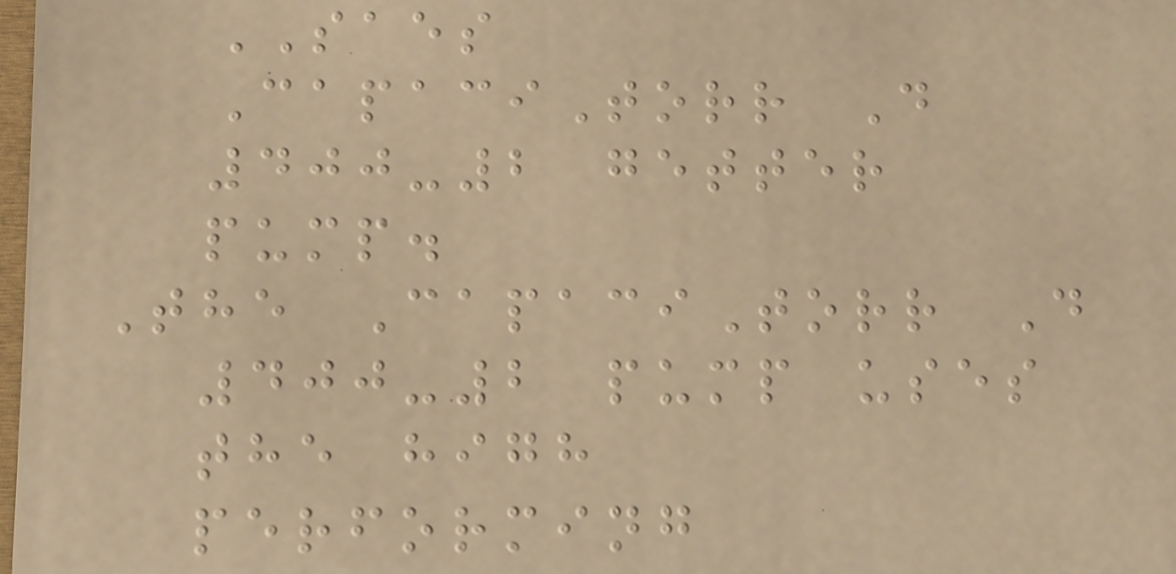SAES
CapaciTorr D
400-2 getter
pump.
The CapaciTorr D
400-2 pump uses
the high
performing
